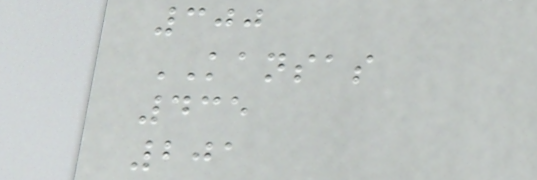300
KANSAS
435
201
